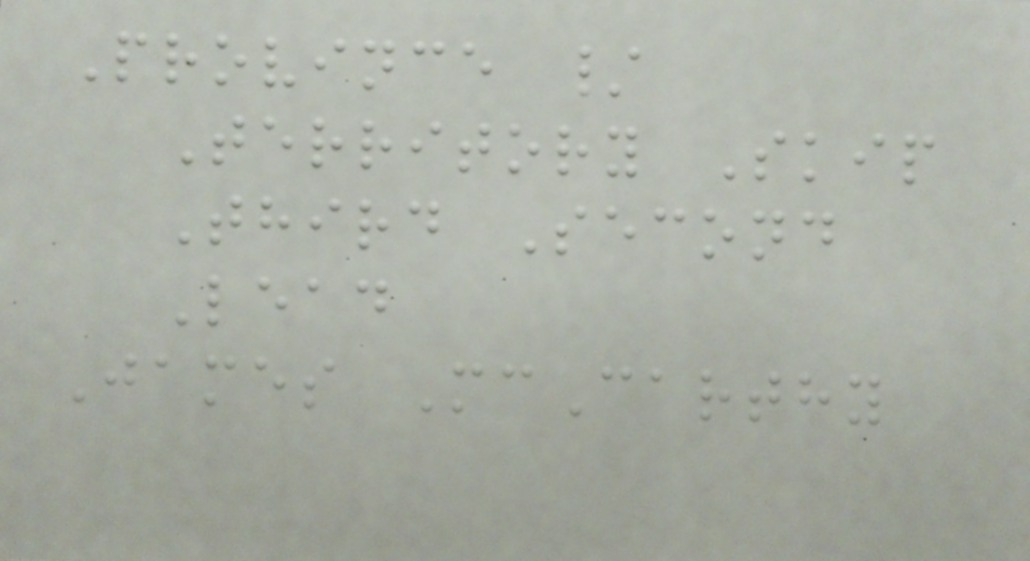Province /
Territory Skip
Third Second
Lead
James McCarthy
